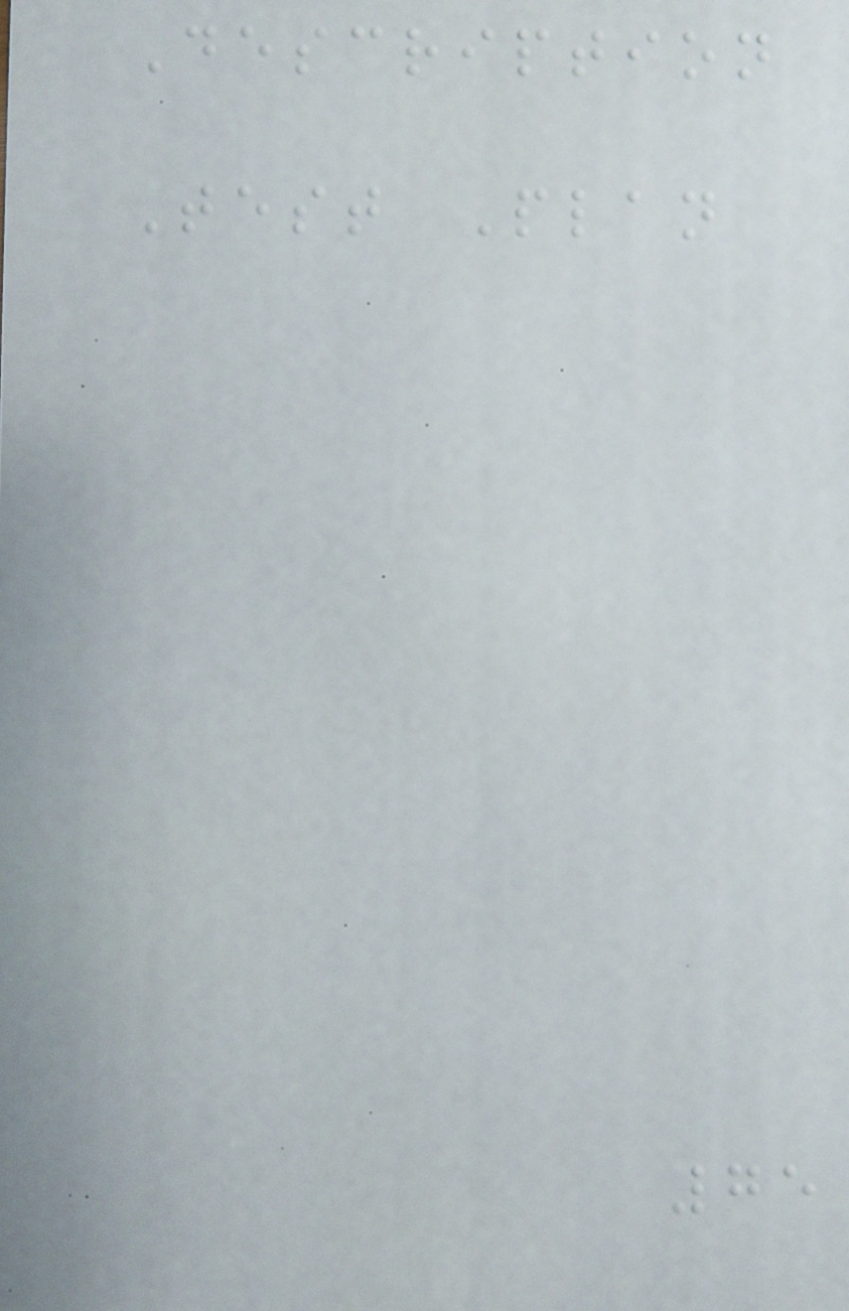Description
Test Plan
75
